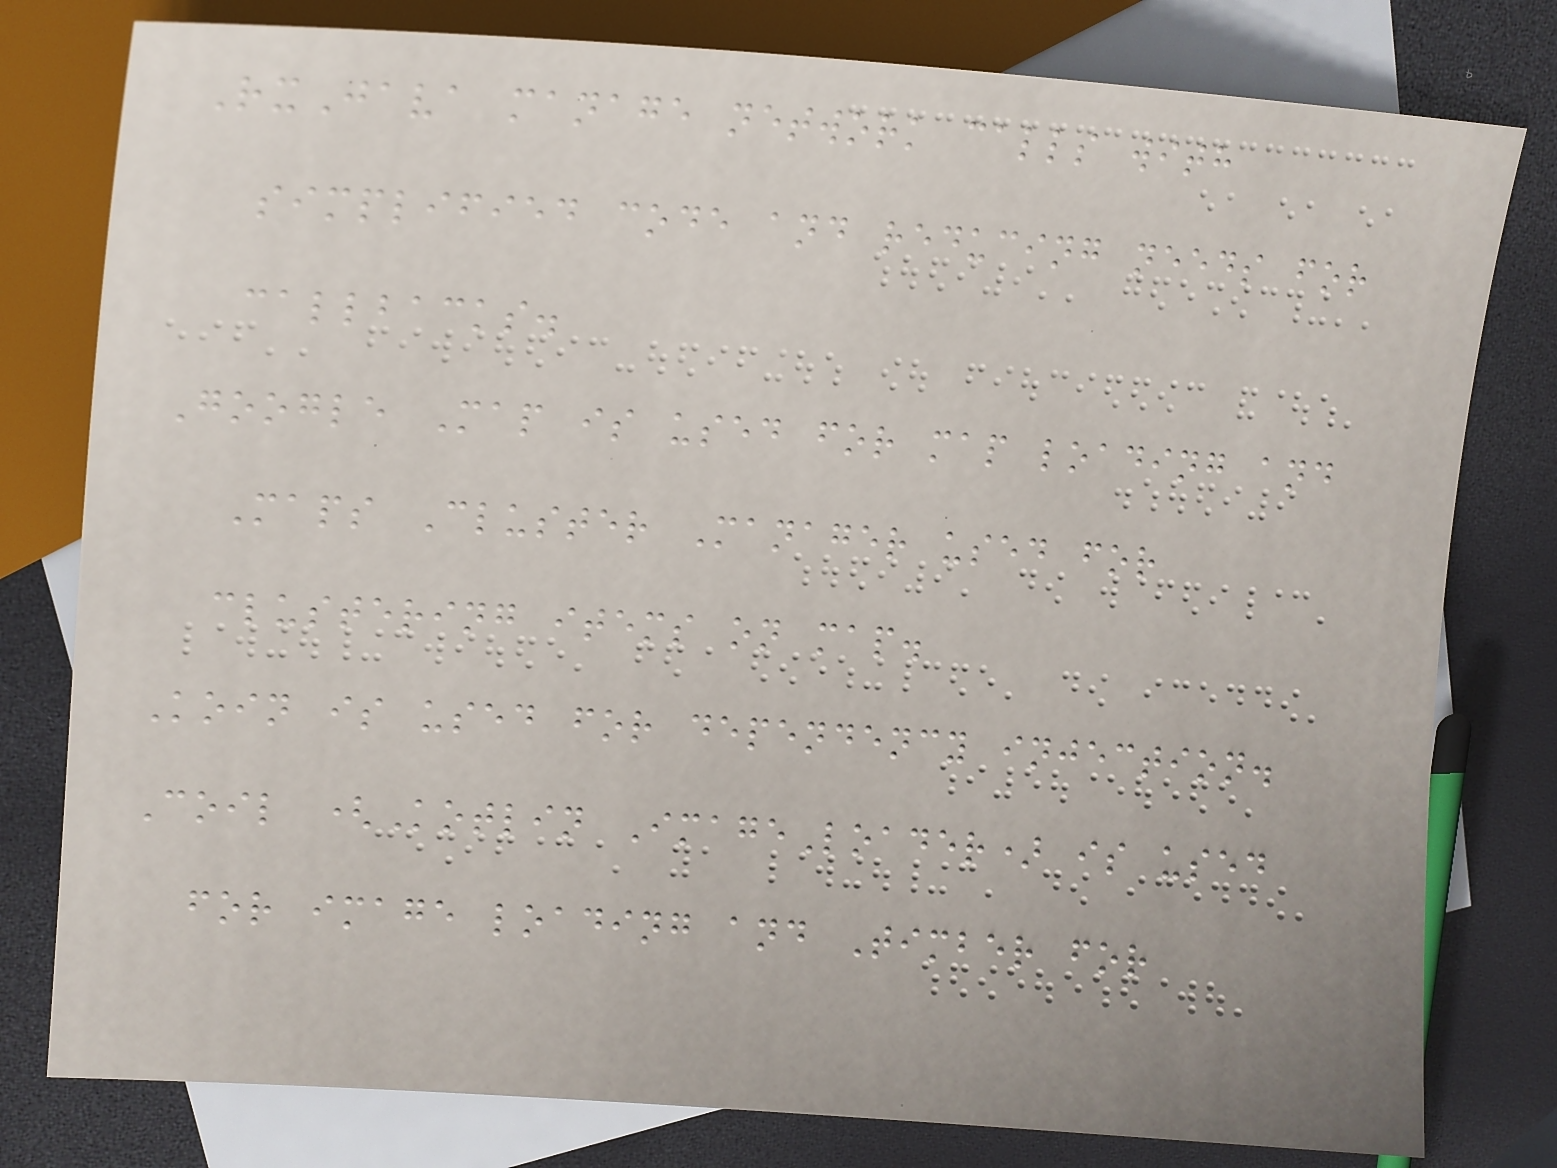RxJava manage network calls with
simplified code and reducing needs for
callbacks.
Google Map is used for map loading and
Maps Cluster Manager used for
clustering items on map.
Koin is used for dependency injection.
Coil (Kotlin ImageLoader) is used
for image loading and Timber for
